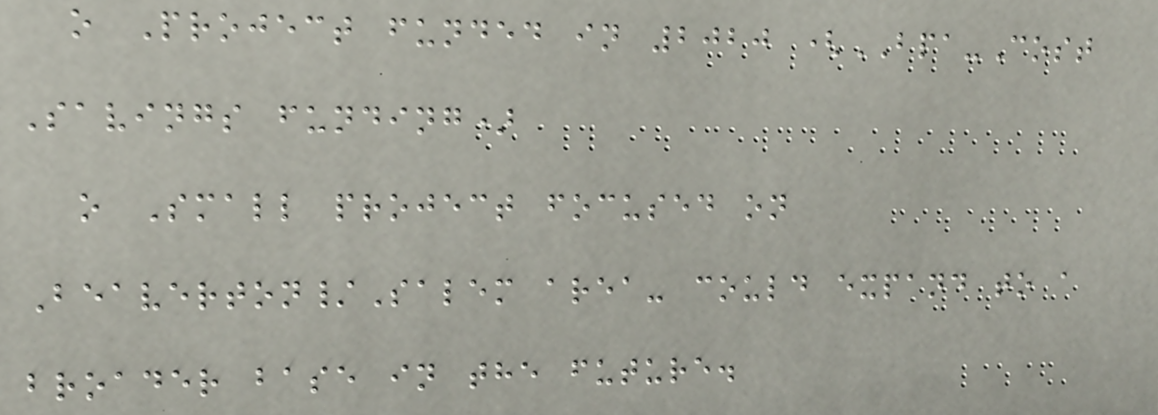o Project funded in 2020 (BPA-Cost
Savings funding)
o Small project focused on
Beaverton/Salem area- could expand to a
broader base in the future.
